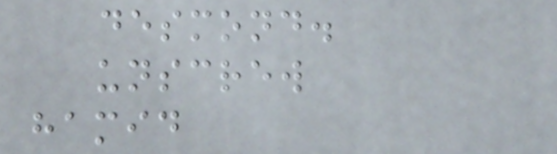desmond.
unscrew
hamid
